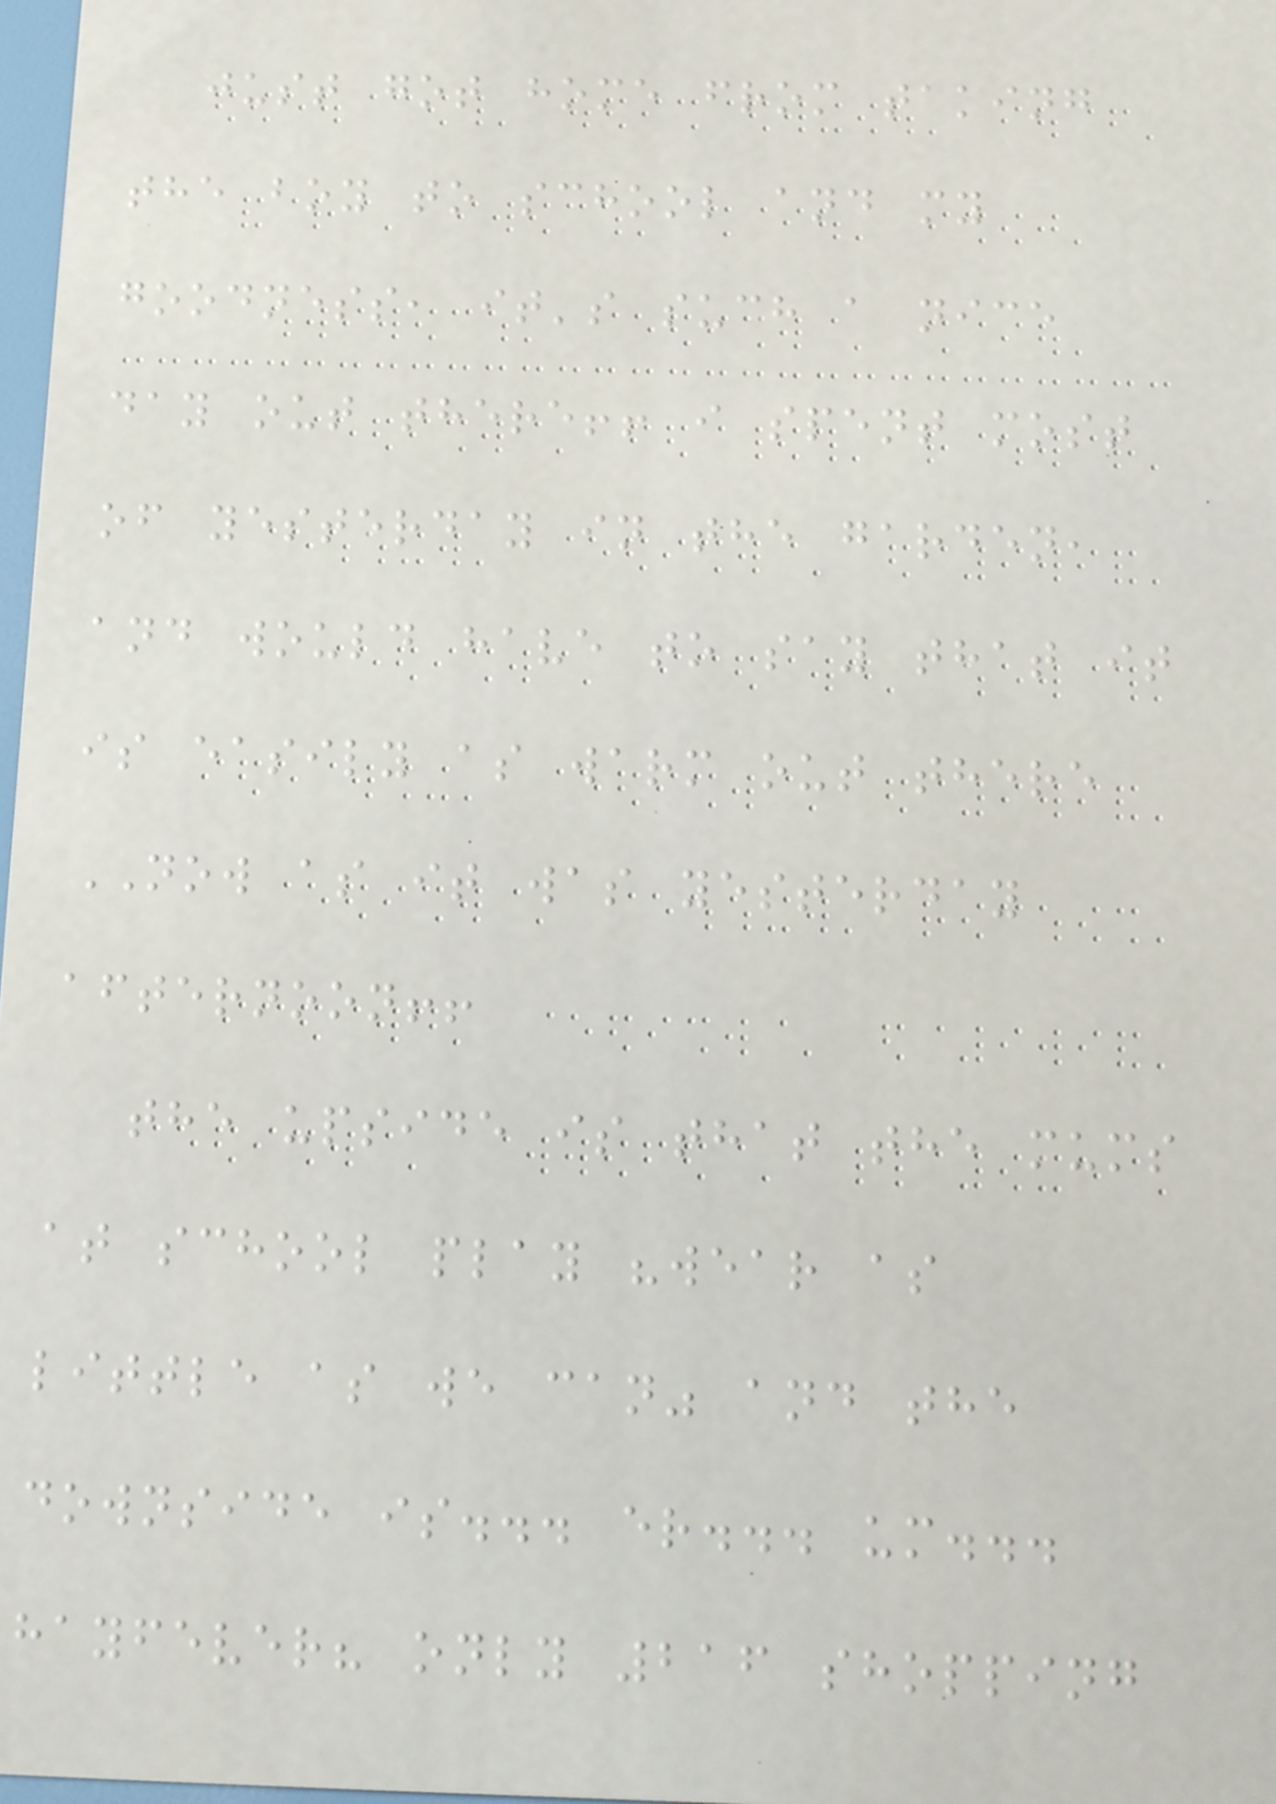just got home from taking
the boy to school and my
goodness, it's such a nice
day out there!! i spent most
of yesterday in the garden,
and would have to say that it
is easily as warm out there
NOW as it was yesterday
afternoon!!
the upside is that the mums
at school play "wear as
little as we can" and the
downside is... er... um...
hayfever? only 216 shopping
